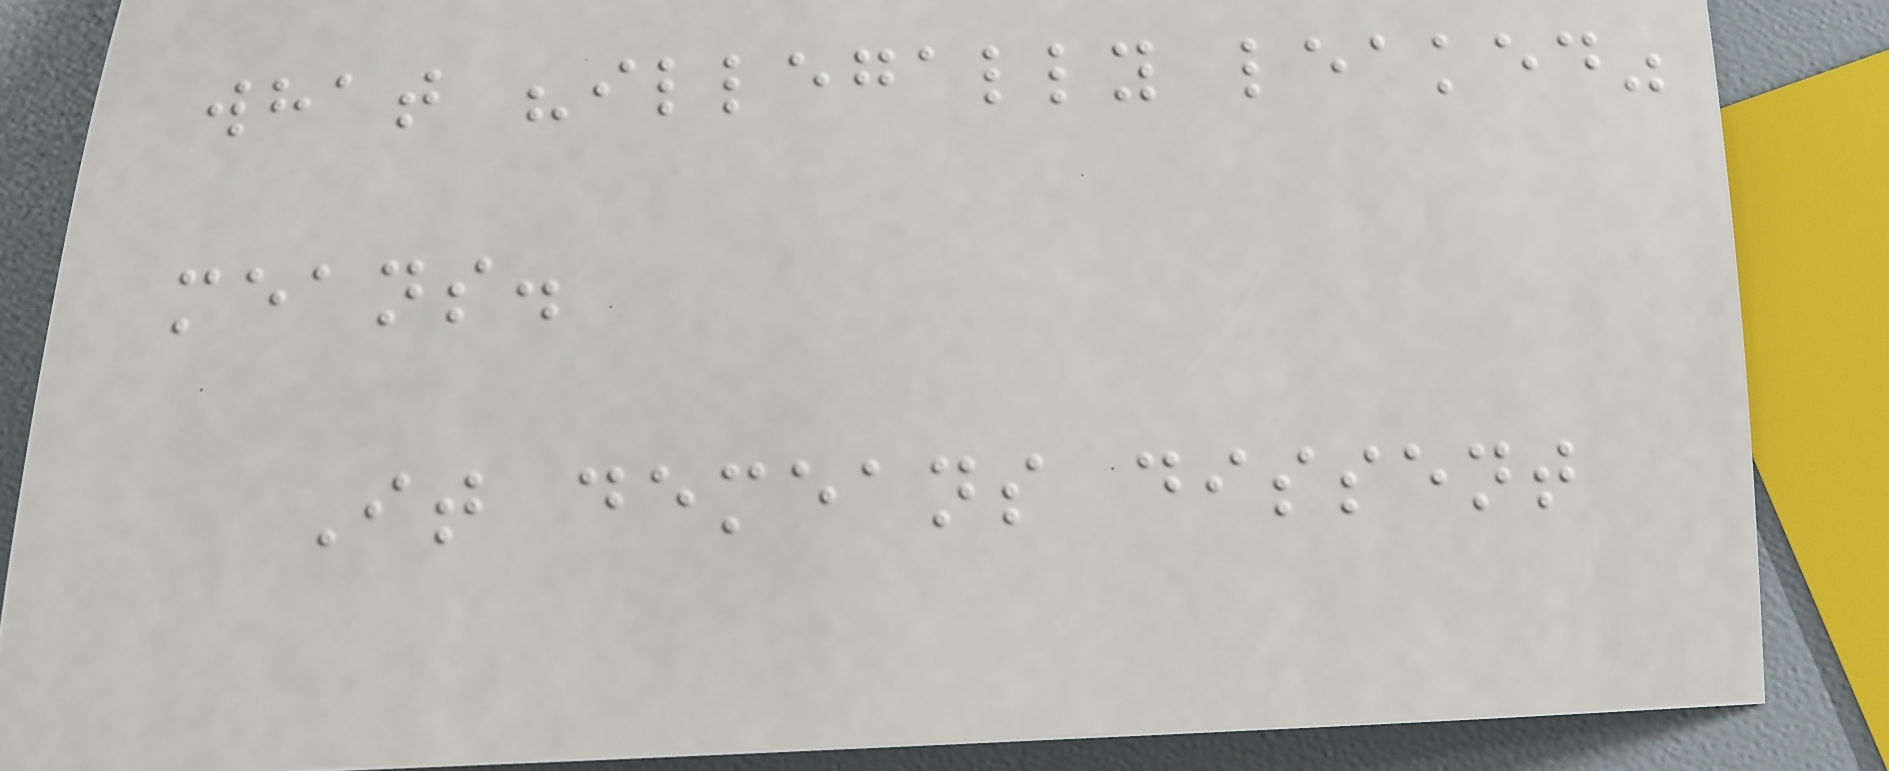what "illegally leaked"
means.
It demeans dissent
